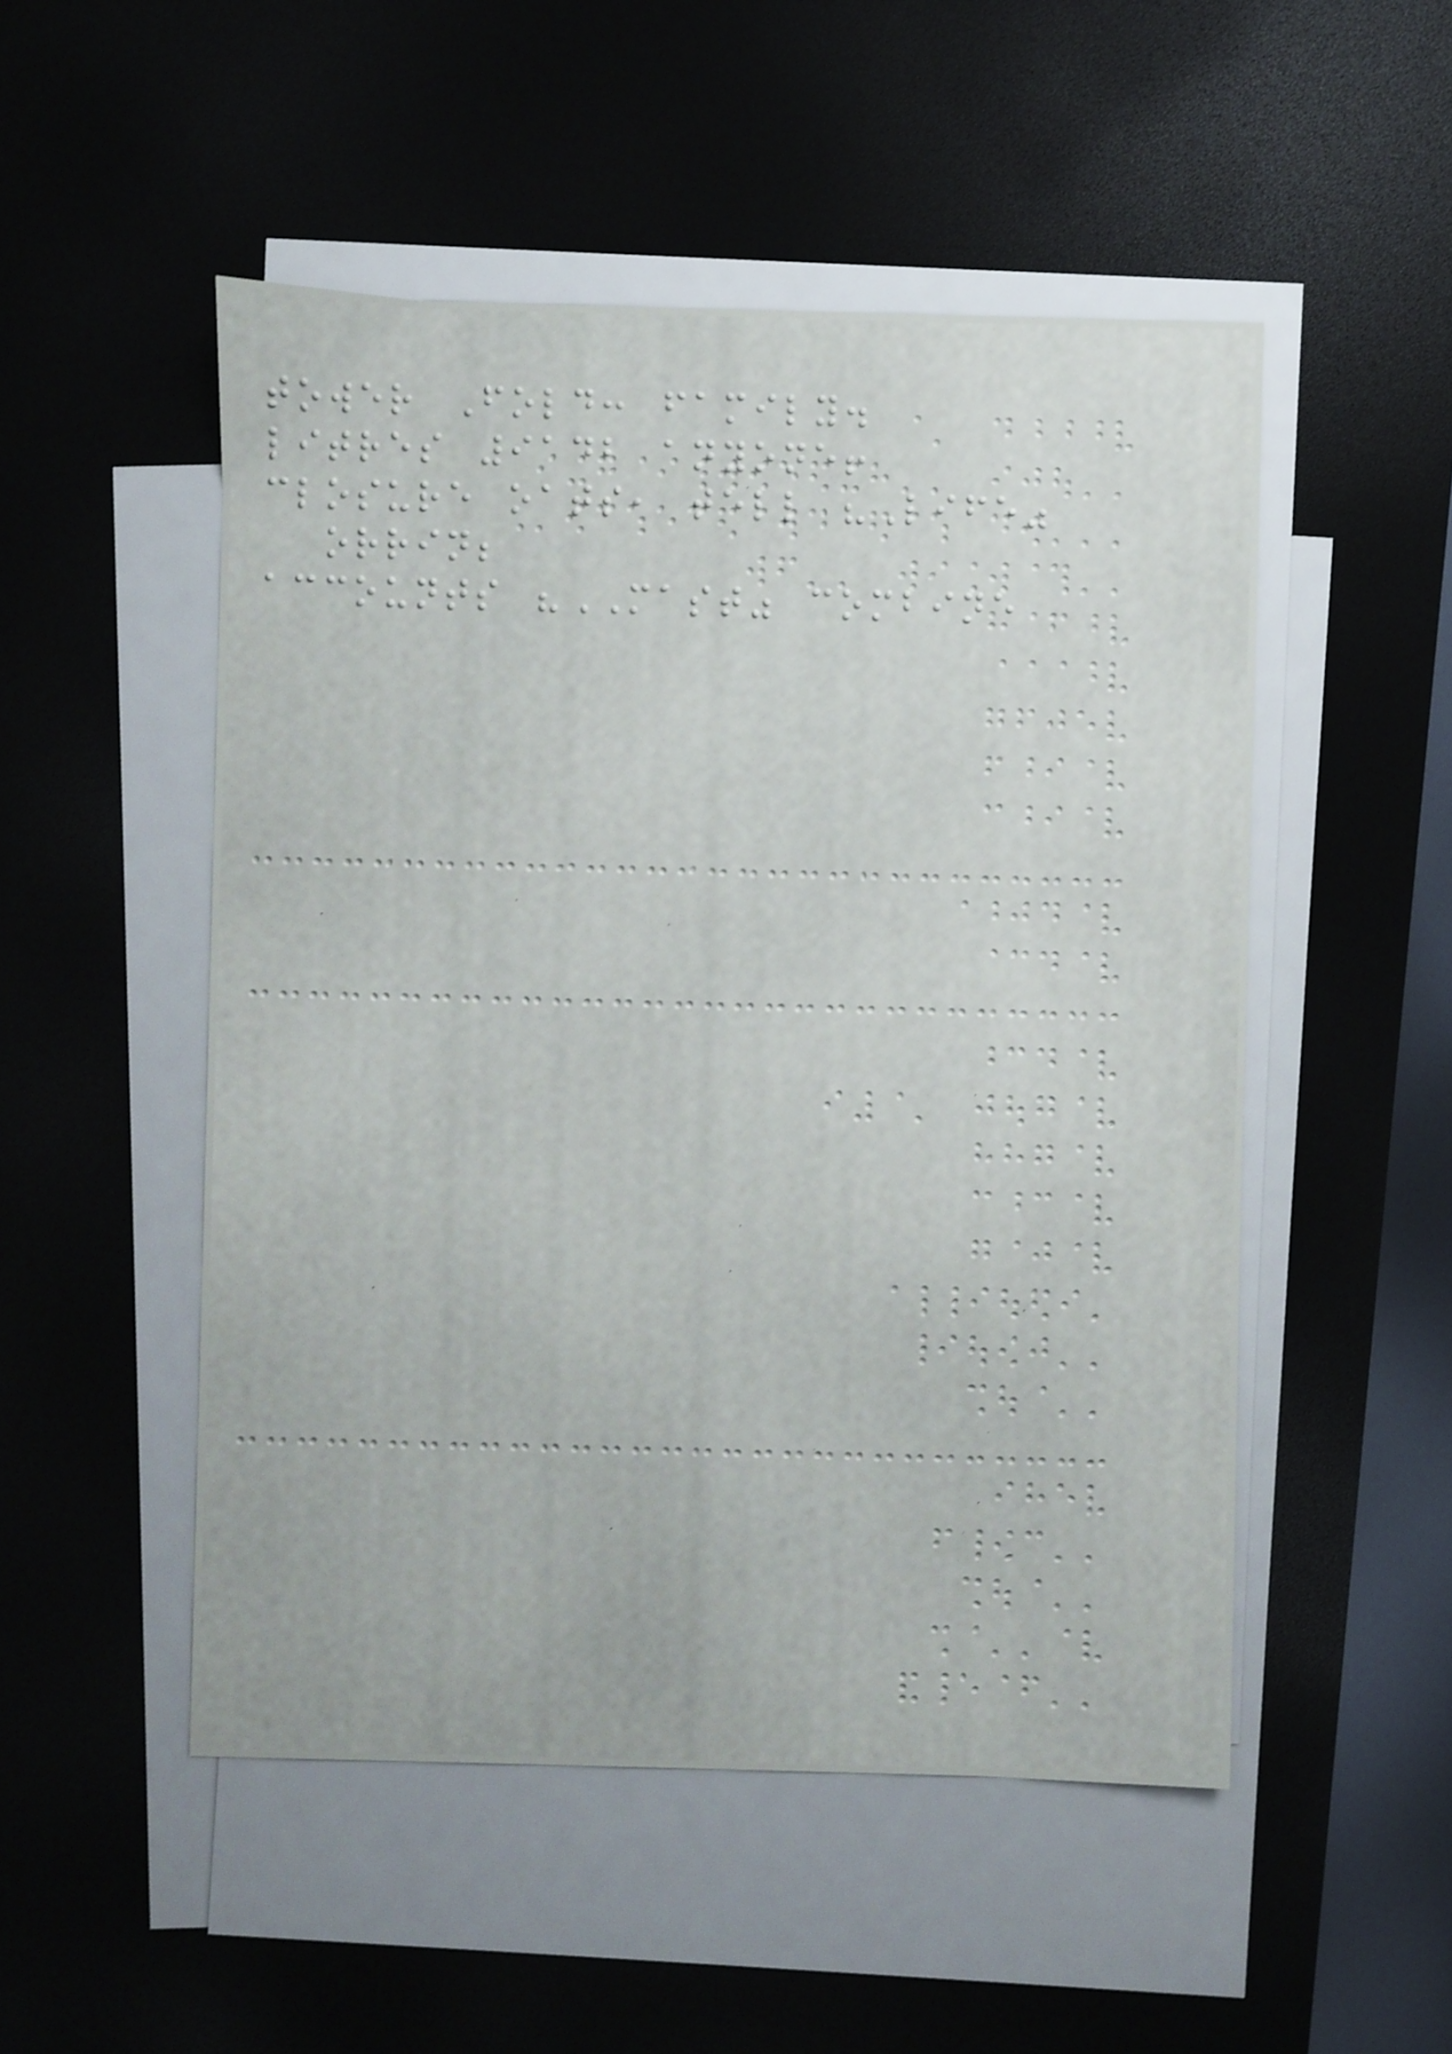tower Fold: family.
litres 9142 anyone!
closure oats, tell "Life"
orrin;
accounts "MAST" combine
